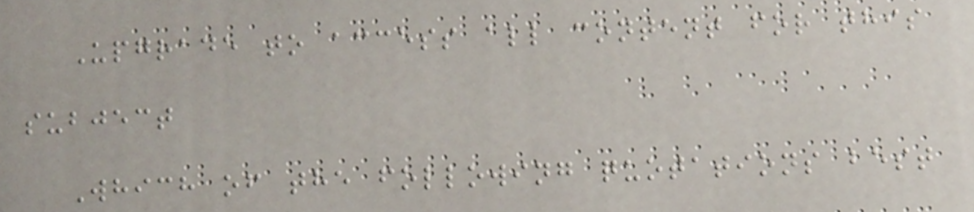Upgrade to access all content for this
subject
Which of the following quotations best
